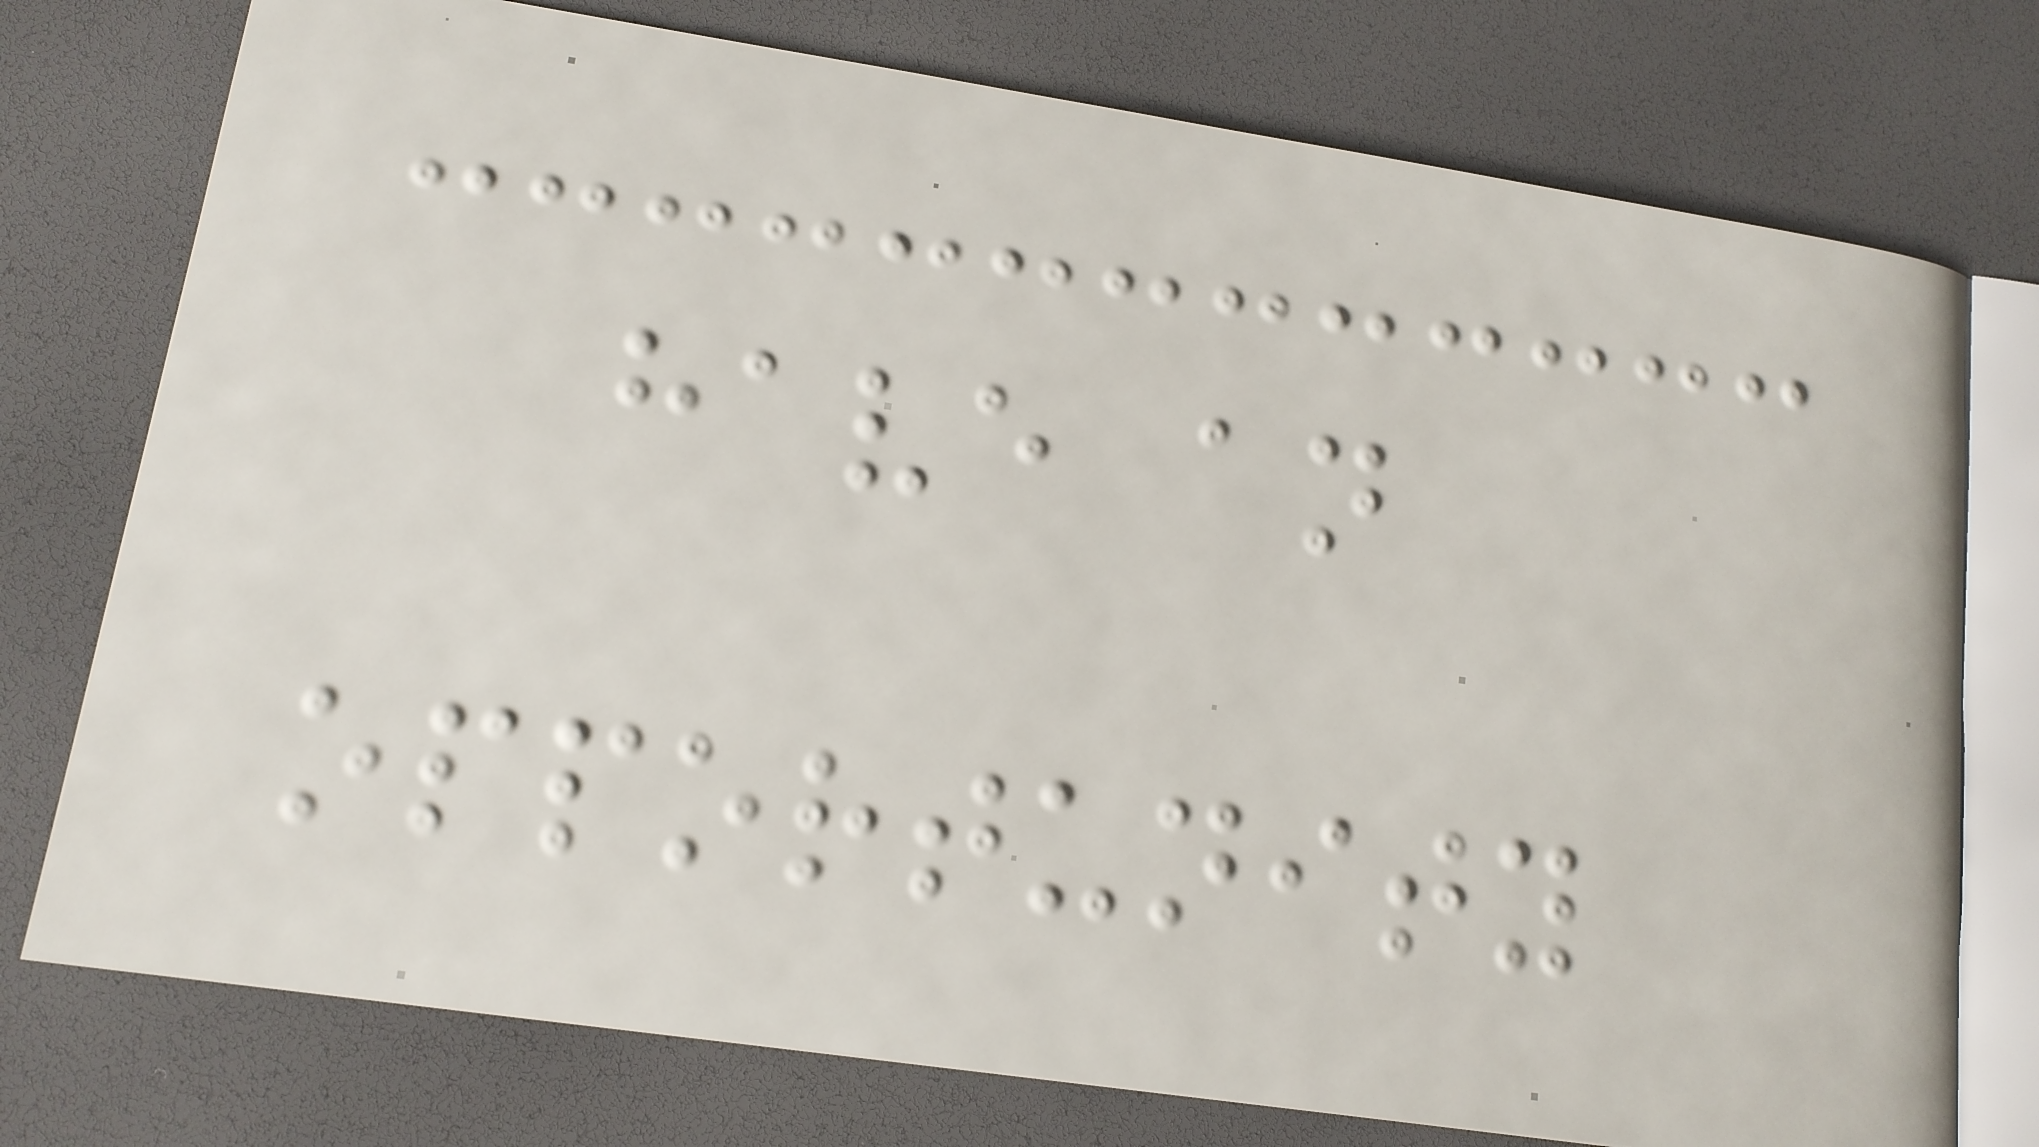have an
opportunity
